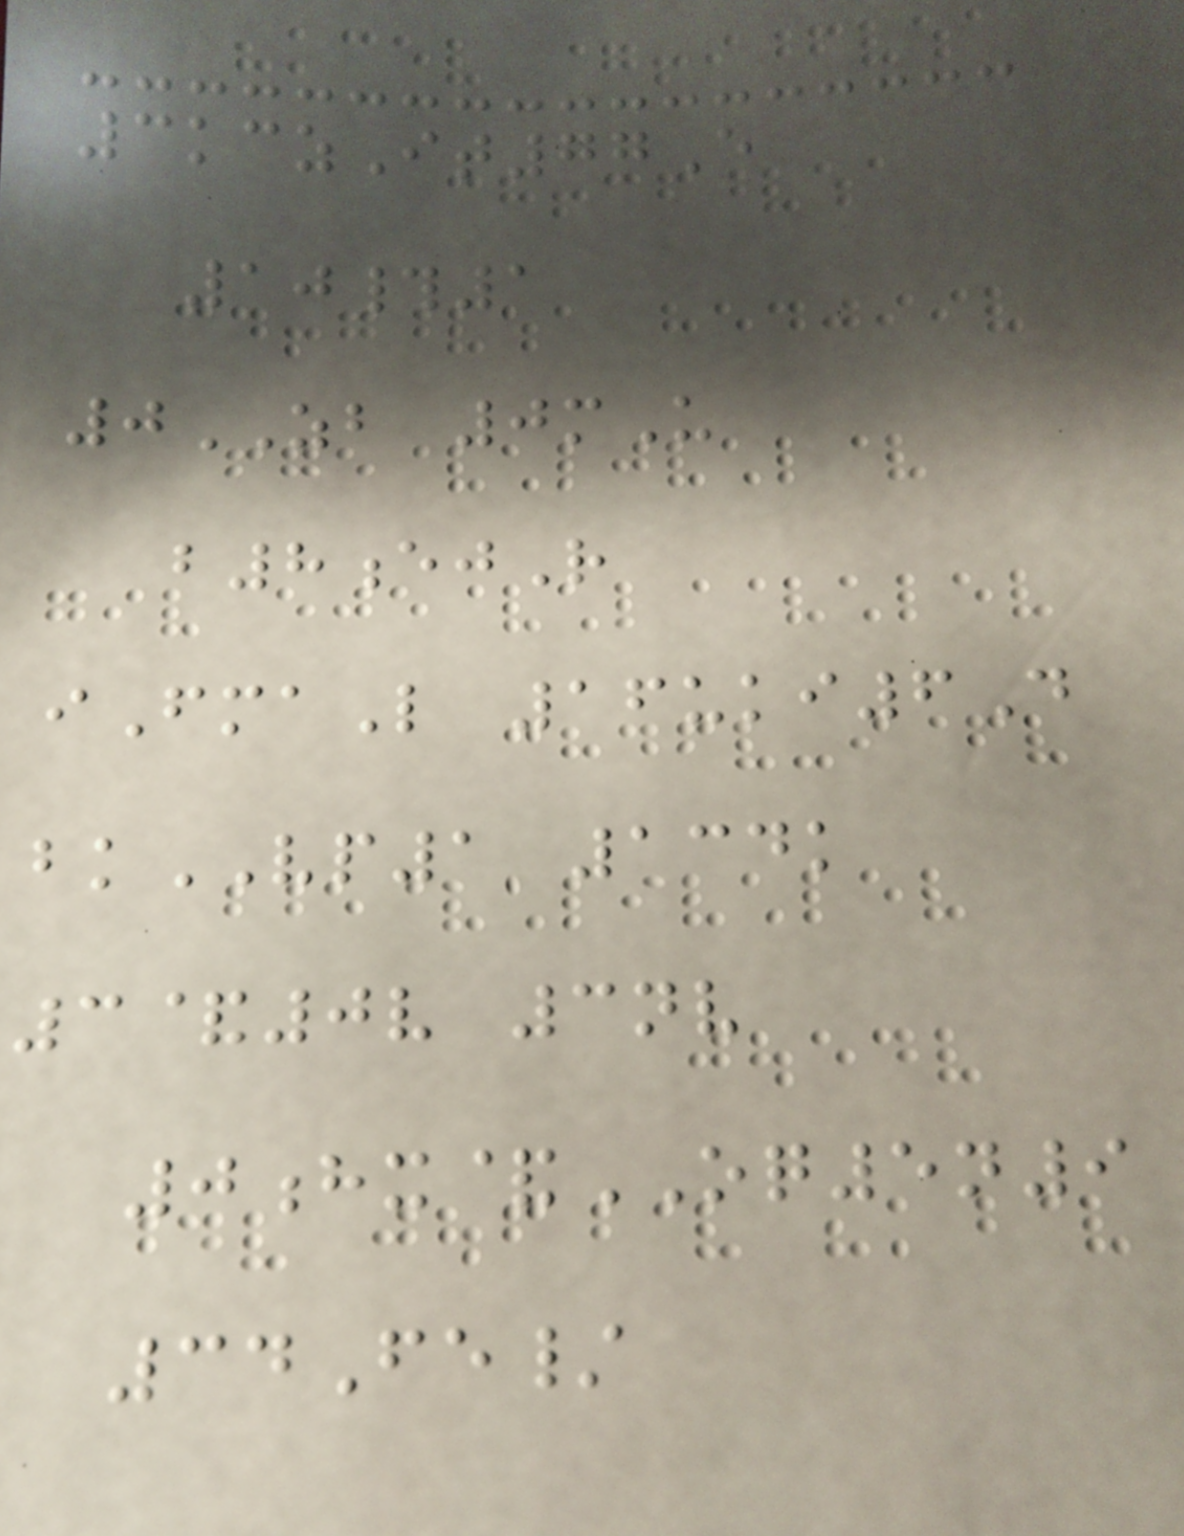3kczIt77E
10#1
0ZB 0mU
b8ejR
iFmaL 16uki6D
bkVP1 134k
3&0v 3nv
0hx&OQ5n9
34Fe/
